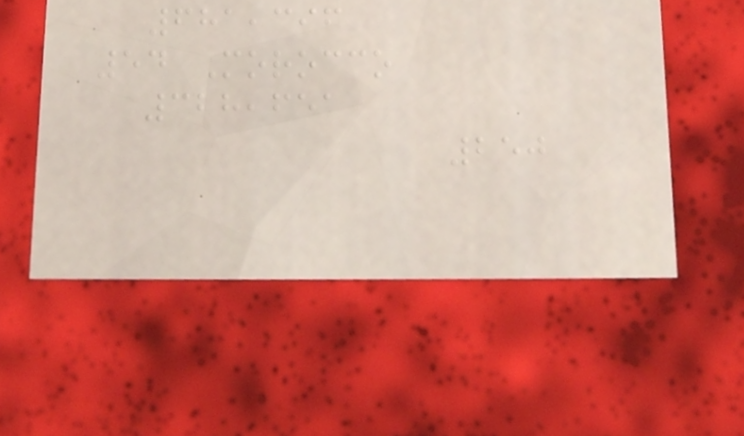681,396
54 Morocco
328,651
250
